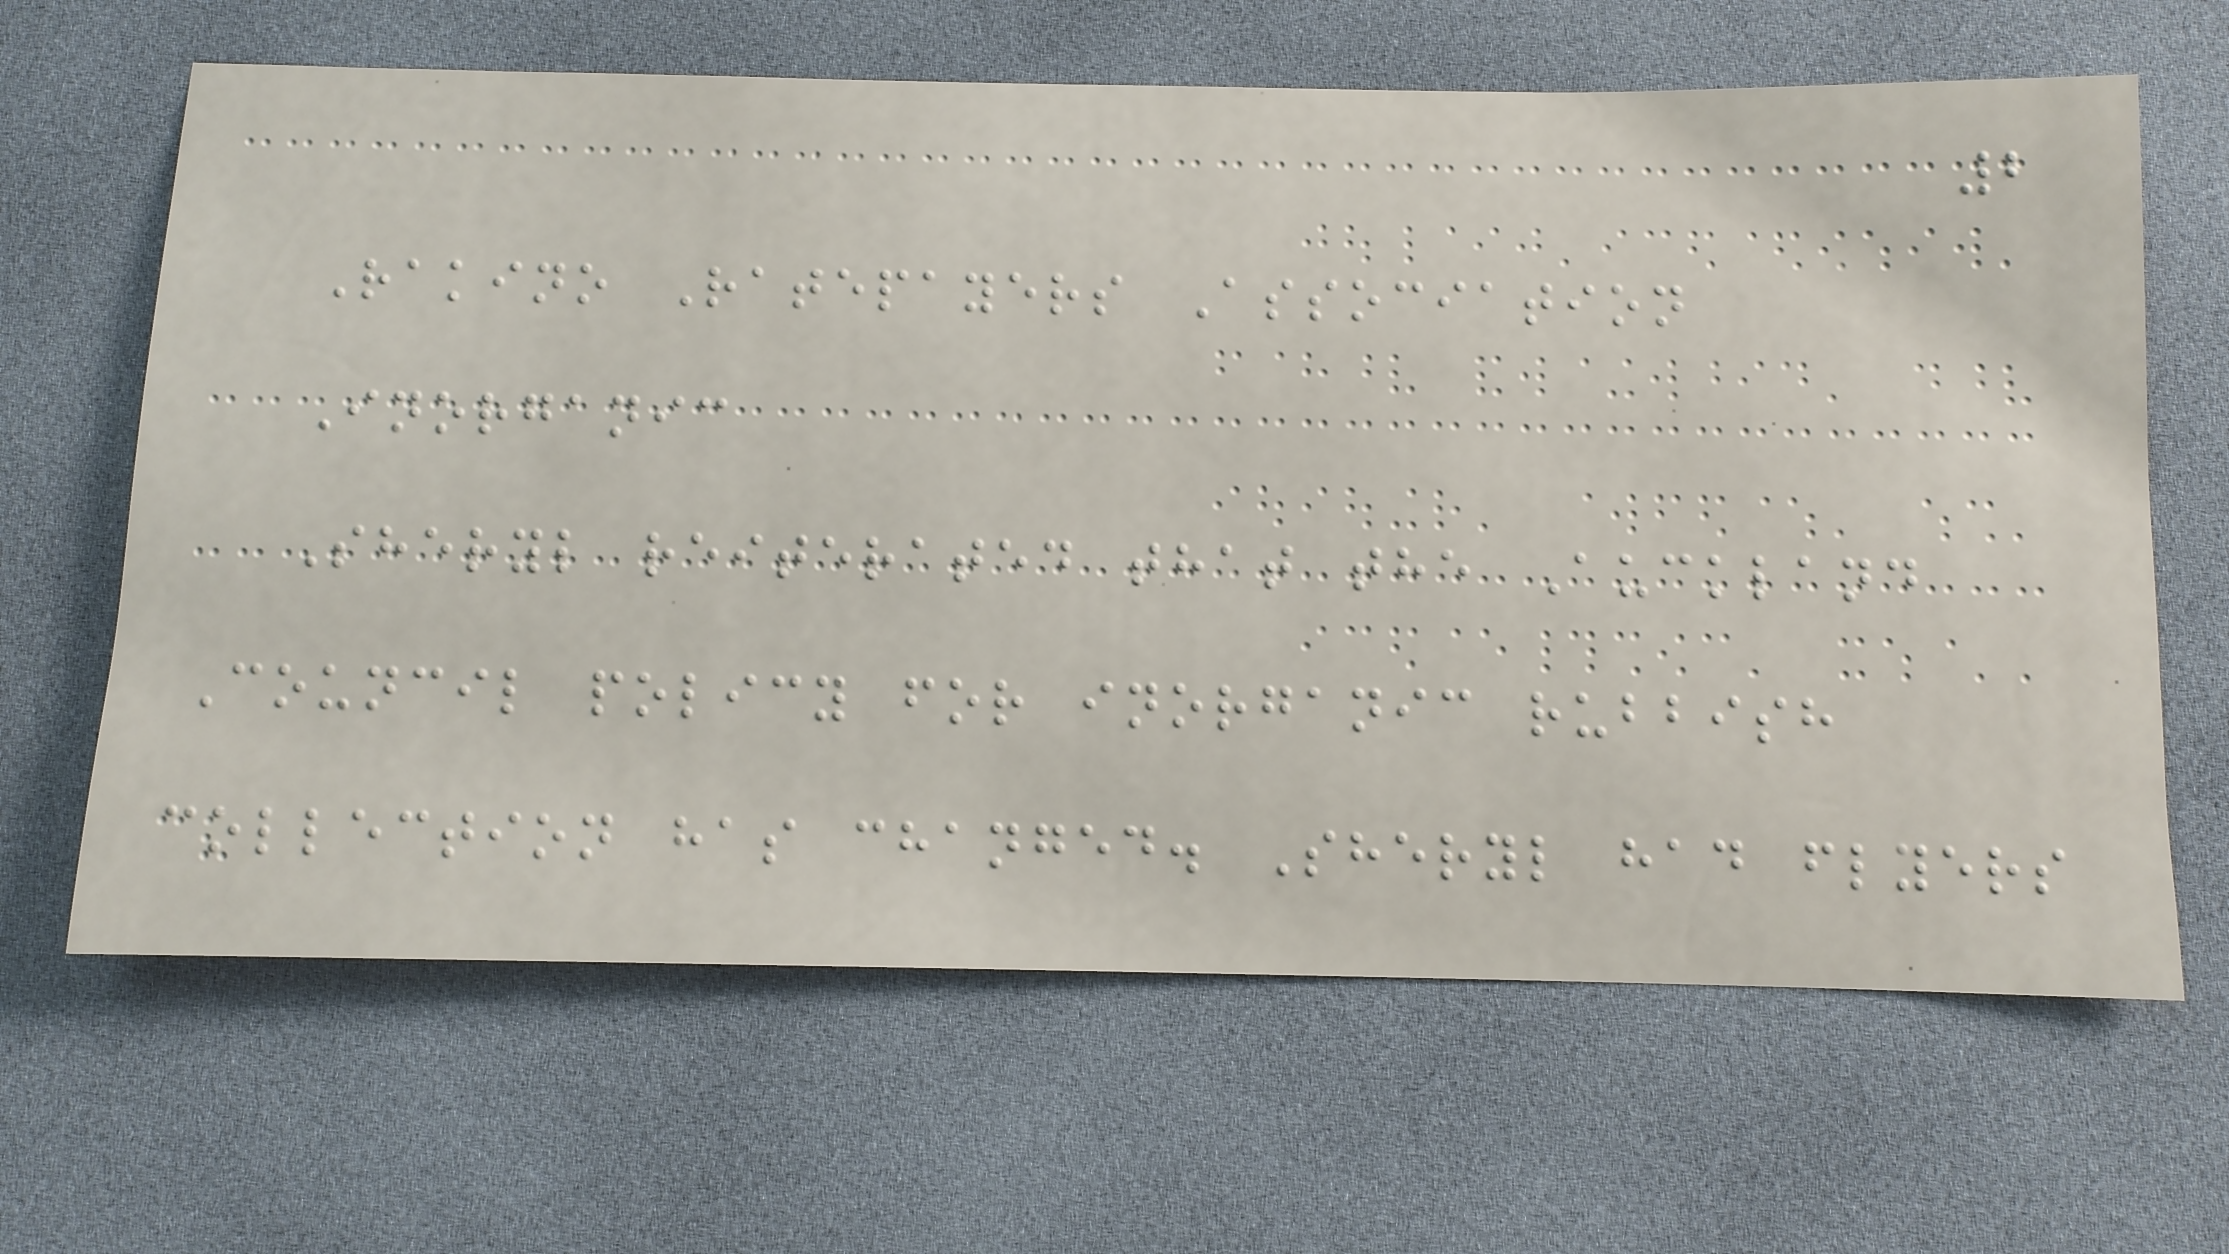2
Rakino Ratepayers Association
Inorganic
Sheryl reiterated that the Auckland
Council policy for inorganic rubbish
collection has changed. Sheryl had flyers
